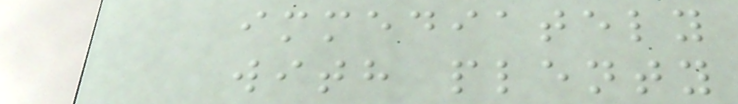immediately
with plenty
